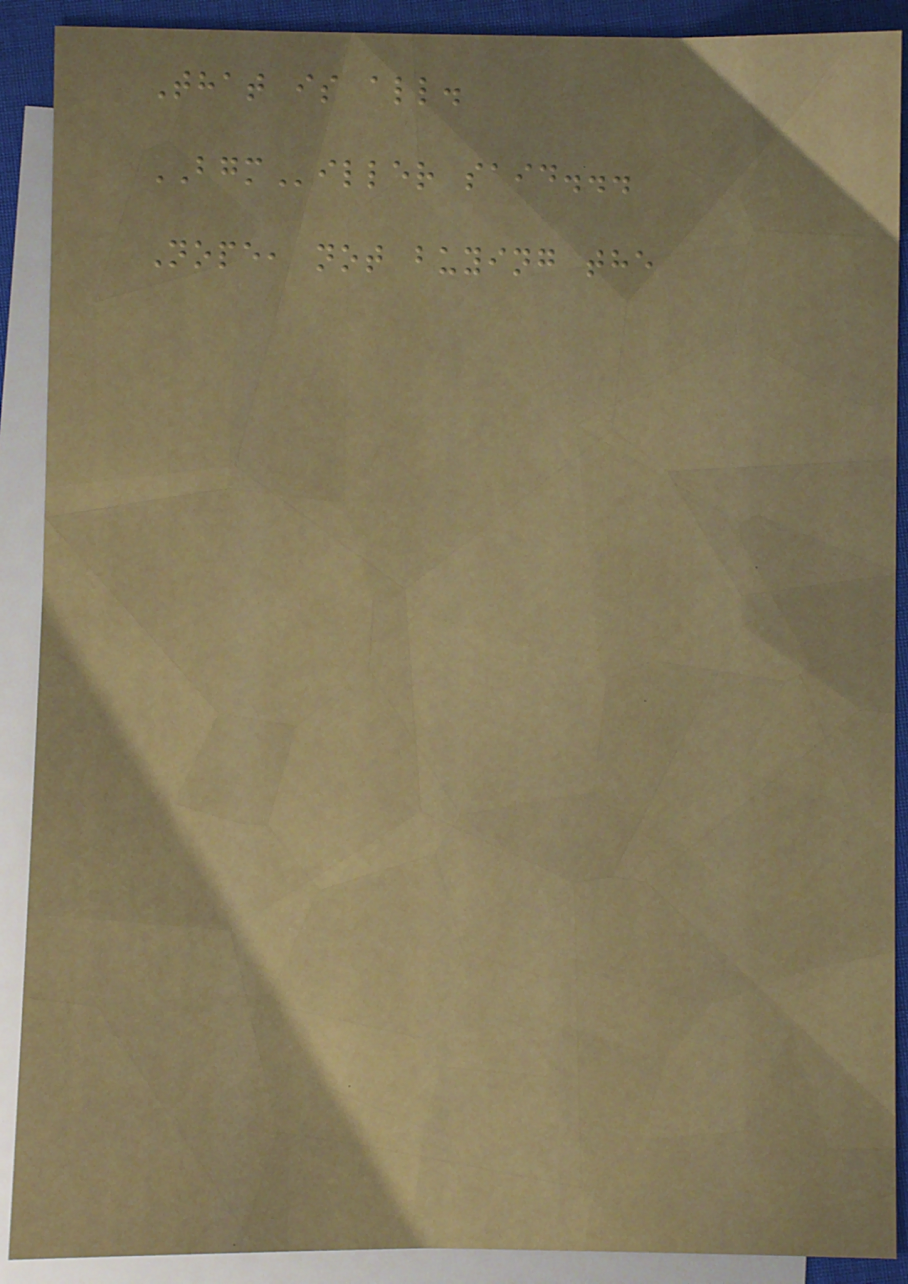That is all.
BGMiller said...
Nope, not buying the
